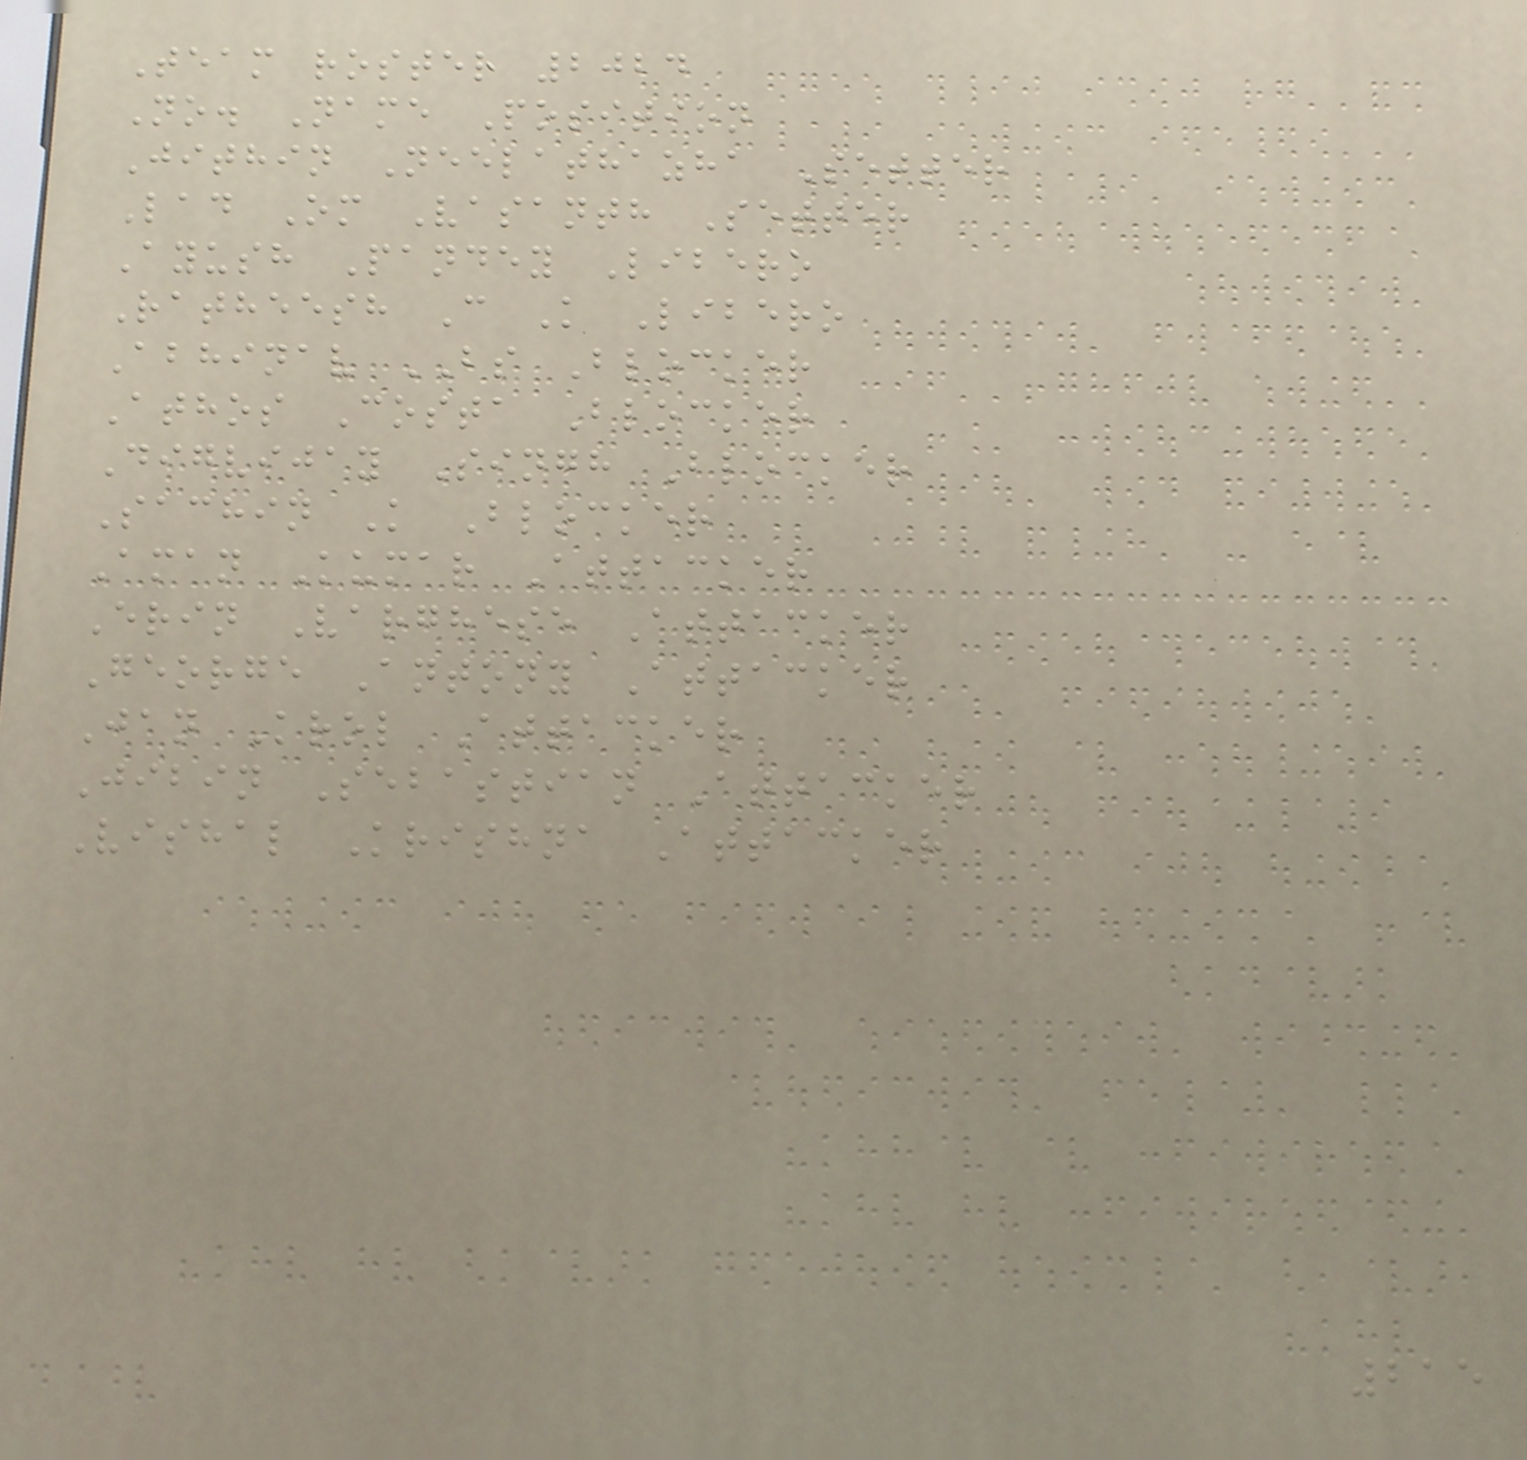Team roster 2024
No. Name Position
Jithin Neelathazha Setter
Lad Om Vasanth Setter
Ayush Pandey Libero
Ratheesh C K Libero
Abhinav BS Blocker
Athos Costa Blocker
Digvijay Singh Blocker
Sachin K Blocker
Aman Kumar Attacker
Erin Varghese Attacker
George Antony Attacker
Jan Krol Attacker
Jibin Sebastian Attacker
Vishal Krishna Attacker
215
